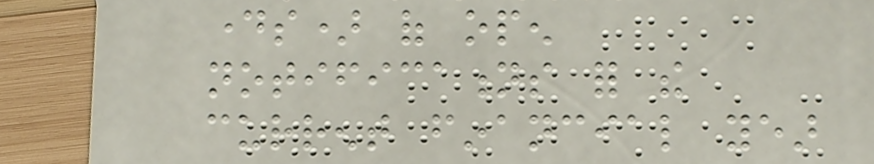days) of open
notifications for the
current financial year
